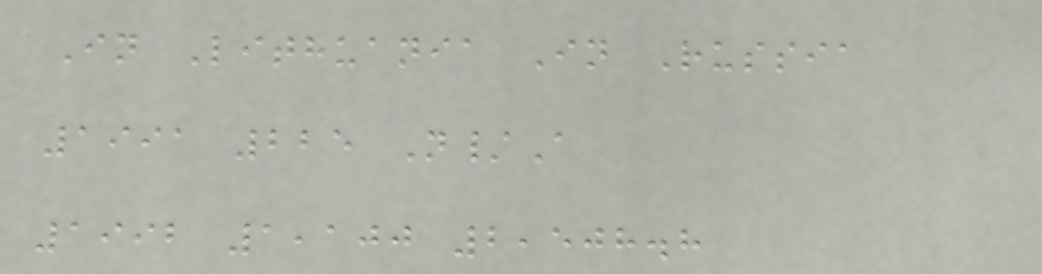In Lithuania In Russia
1991 225 N/A
1992 1,100 2,508.8
